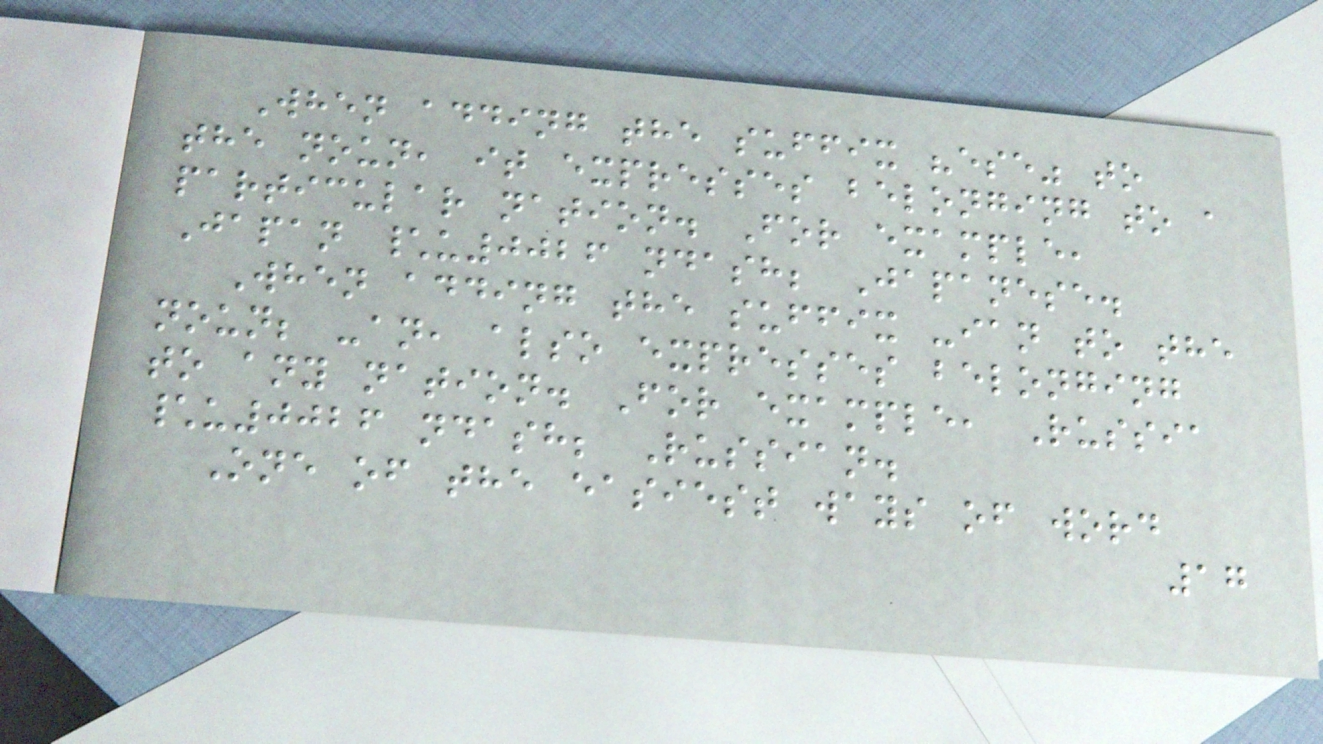When adding the suffix "ese" to
the noun, it expresses belonging to a
particular nation. For example,
Japan \u0026 ndash; Japanese.
When adding the suffix -ian to the
noun; -an, also expresses belonging
to any nation. For example, Russia
\u0026 ndash; Russian.
One of the easiest ways of word
17
